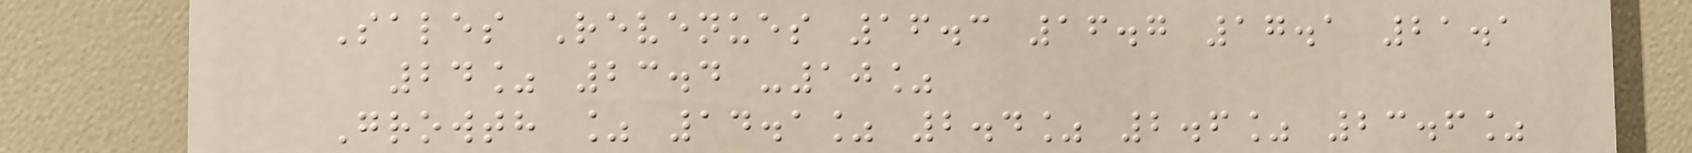Sales Revenues 16.3 16.7 17.1 21.1
24% 23.4 -10%
Growth % 14.1% 2.4% 2.6% 23.6%
